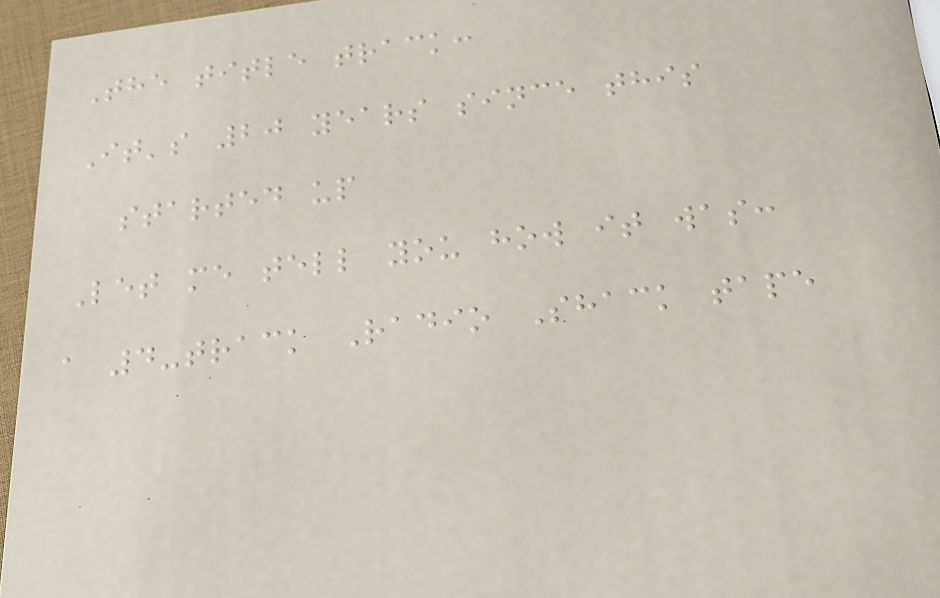The title track:
It's 20 years since this
started up
Let me tell you how it was:
a 4-track Radio Shack tape
